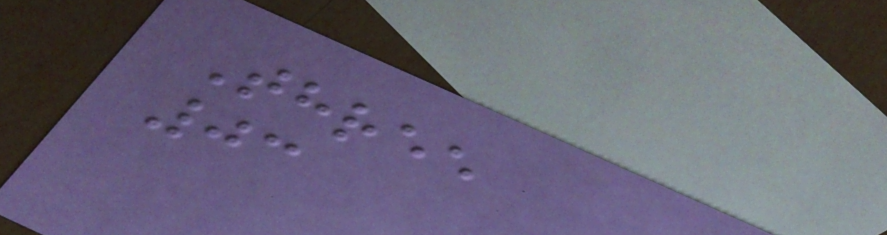Three
03
